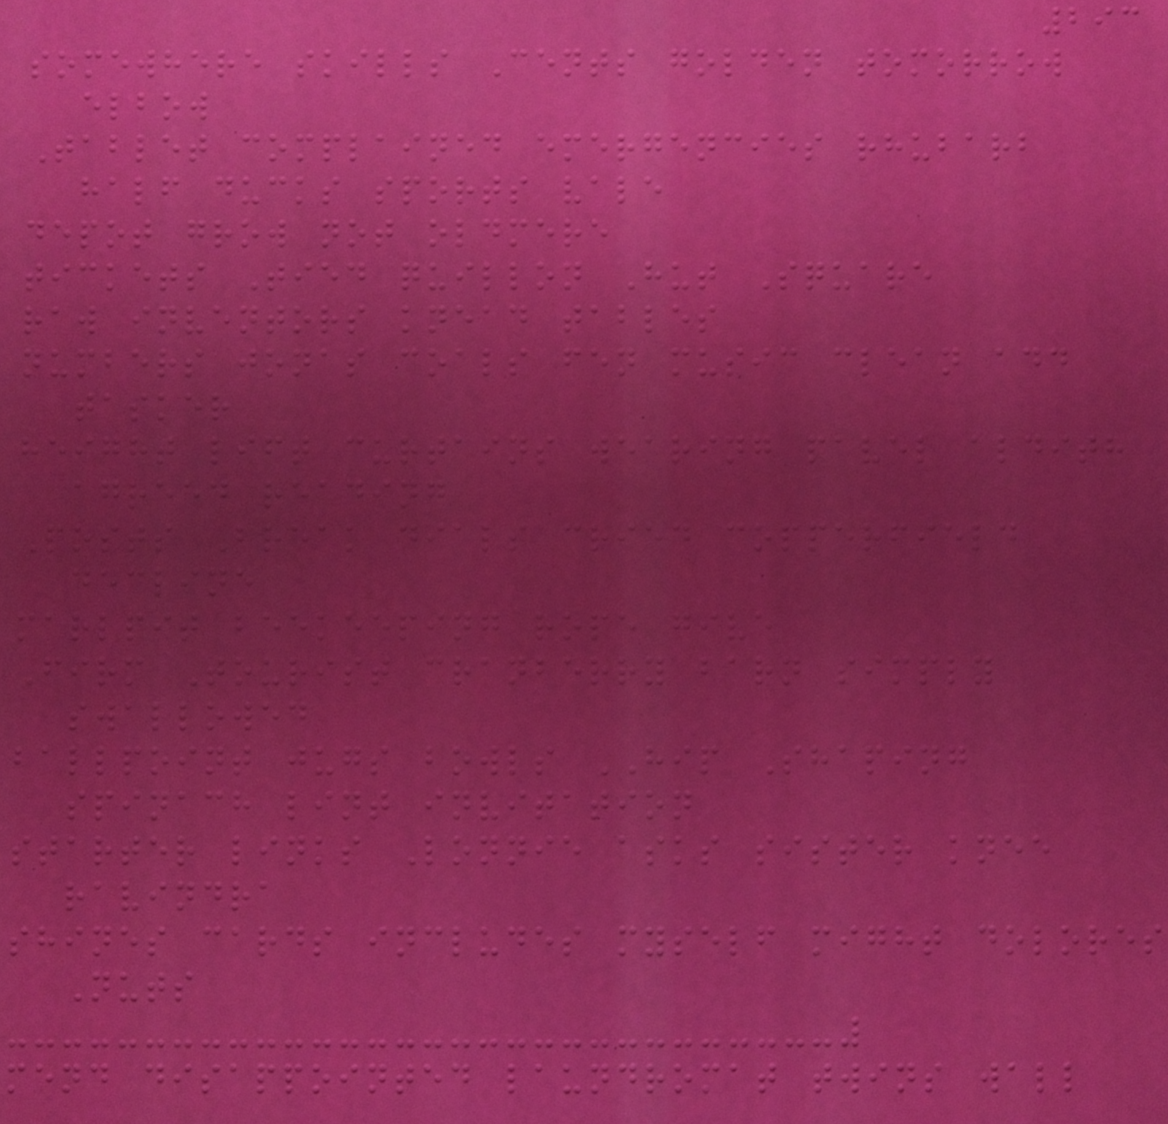293
somewhere skills Cents golden tomorrow
elbow
Tablet complained emergencies rhubarb
half ducks sports vale
depot grow not oldmere
tickets Tied quillon Hut Square
raw inventors knead tables
numbers jonas coals fen music clean add
tasker
height lift curtains wearing pavel aldith
agreed reading
Posts Break dials cried copperfield
decline
marlpit beekeeping rope give
Firm Tourist cranberry barn simply
swallowed
ballpoint jugs bowls HIP Shaping
spinach lint invitation
starter links Lonnie asks sister knee
ravindra
shines cards includes myself might dolores
Nuts
mend disappointed laundromat twins wall
